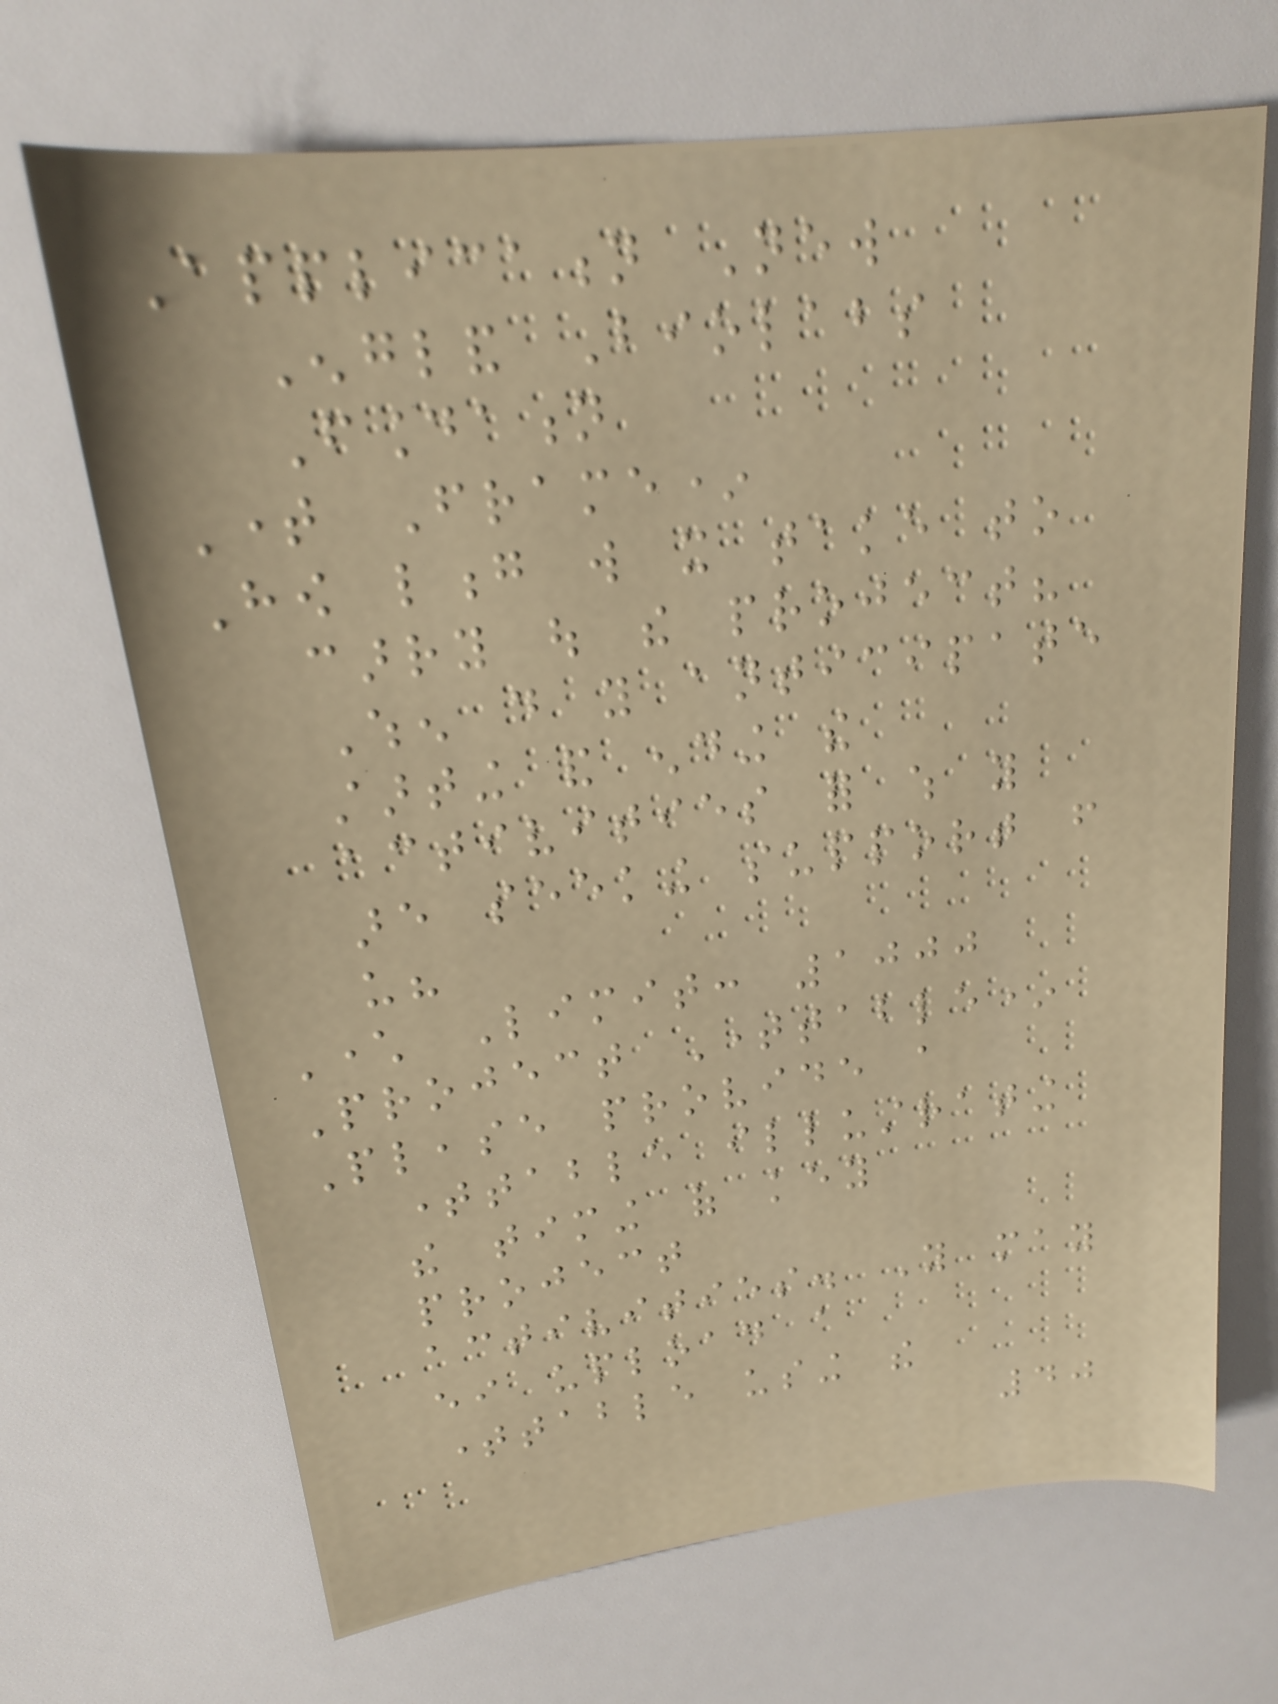Application New
England Biolabs
Foundation
Time Frame*
How long will it take to
carry out the project?
When do you anticipate
starting and ending the
activities for which you
are seeking support from
us?
Character Limit: 1000
Project Timetable*
Please provide a
timetable illustrating
the timing of key
project
activities. You may
either upload a
timetable using the
40
